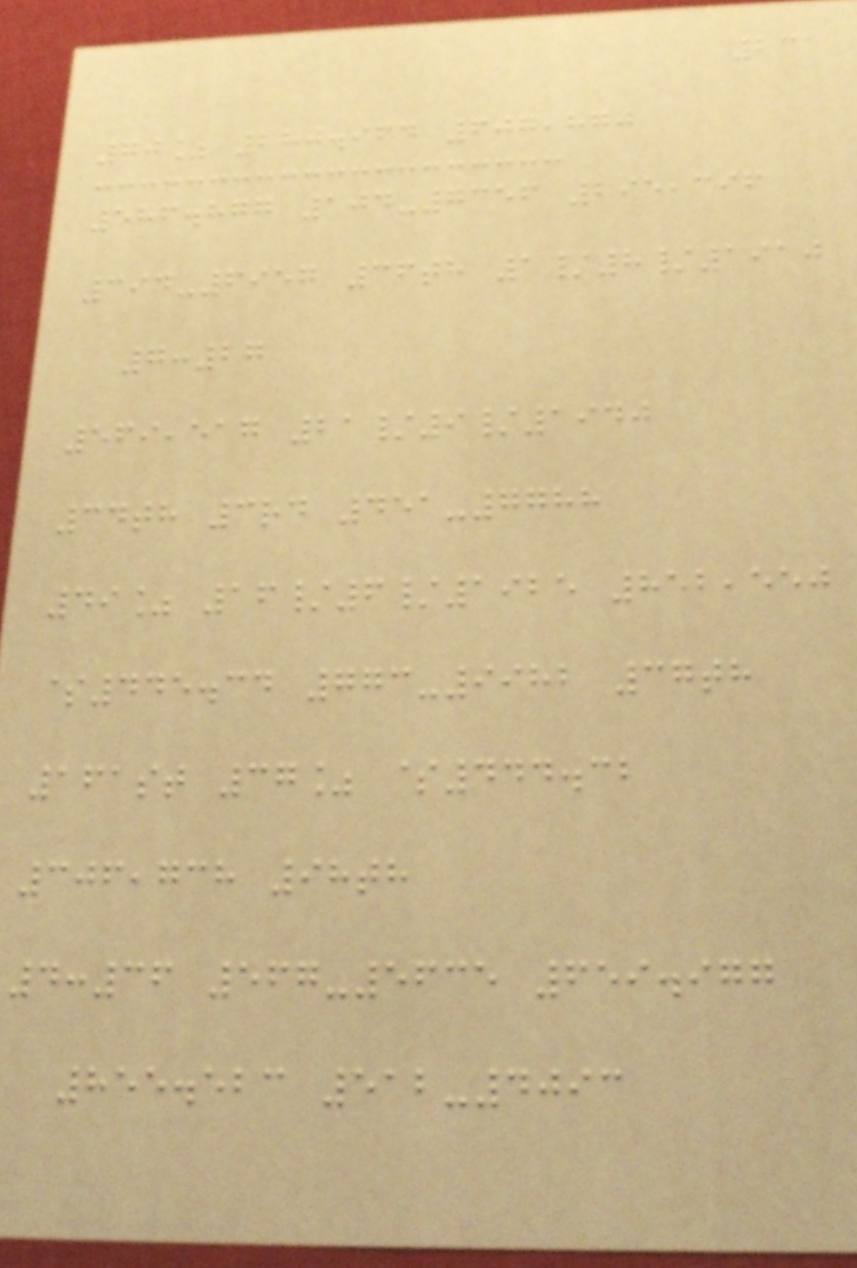231
70% 280.964 607,870
586.877 104-7356 295,396
394-6957 36th 1/8/1910
7:27
569,517 21/9/1940
34th 3rd 451-7788
49% 16/6/1925 852,550
$445.34 773-9982 37th
161st 37% $444.32
306,738 98th
4:36 567-5635 659.977
855.523 512-4093
